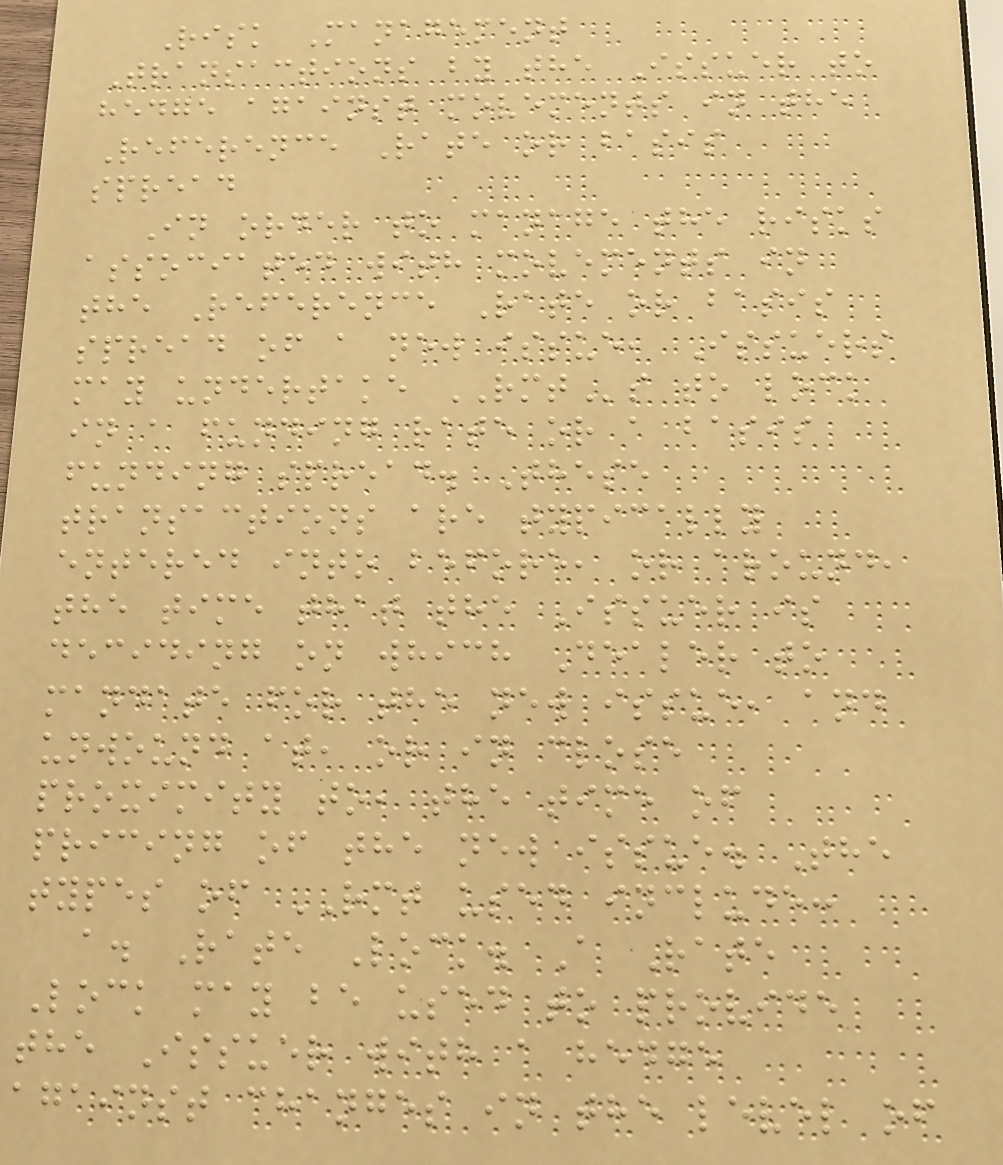Risk Management
Transactions by the Issuer to
hedge against movements in the
Reference Rate or basis
spread
In order to manage the risks
associated with movements in
the Reference Rate or basis
spread of a new issue, Issuers
may undertake RMTs to lock
in a funding rate or a basis
funding spread. These
transactions are typically
entered into before, or around,
the time that the Issuer is
deciding on which Dealer to
mandate for the new issue, and
unwound at, or in close
proximity to, the time of
pricing of the new issue. The
types of RMT used include:
a. Rate Lock. A Rate
Lock may be used to provide
the Issuer with a hedge
against changes in the level of
